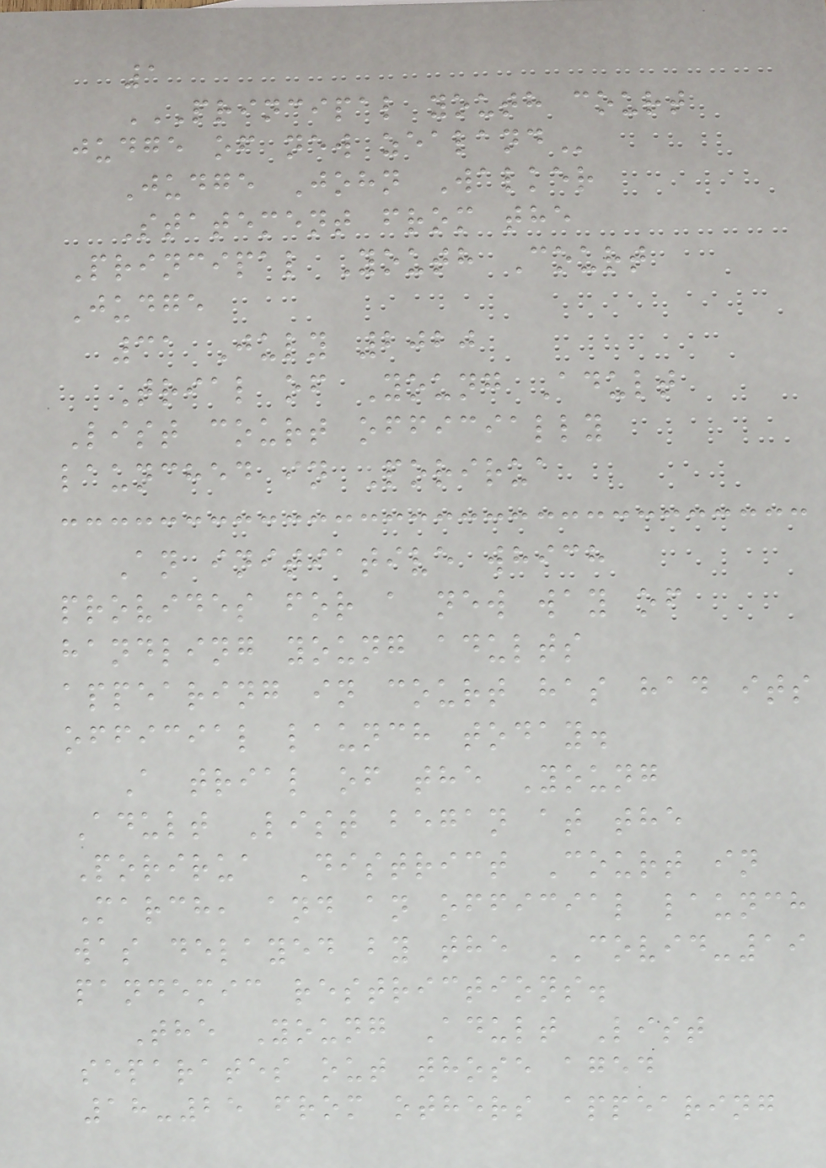1
PRINCIPAL YOUTH COURT
JUDGE OF NEW ZEALAND
Judge John Walker
Statement from the
Principal Youth Court
Judge
31 July 2020
Trial of Young Adult
List court officially
launched in Porirua
An initiative which
provides for a new way of
handling young adults
appearing in court has had its
official launch today.
A trial of the Young
Adult List began at the
Porirua District Court in
March, and an official launch
was delayed by the COVID-19
pandemic restrictions.
The Young Adult List
separates out those aged
18-25 from others appearing
